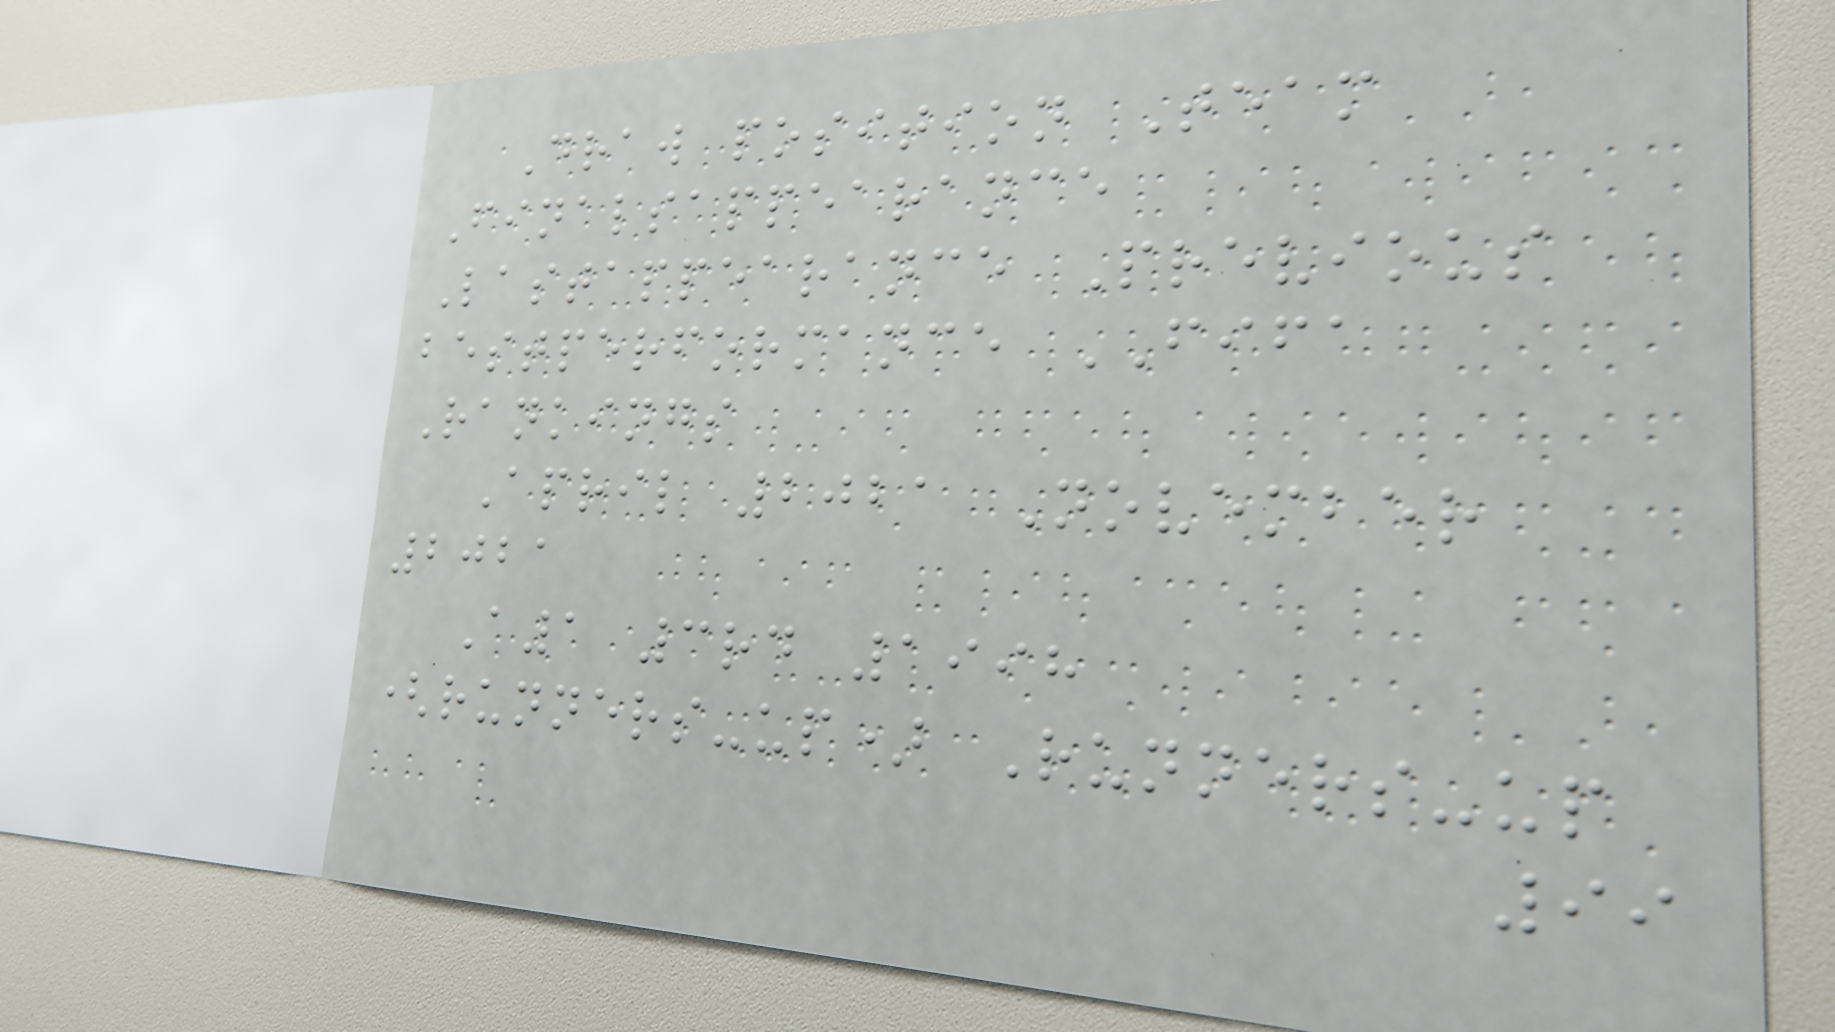Draw position Team
Finalsappearance
Lastappearance Previous
bestperformance FIFA
Rankings
April 2021 November
2021
A1 3rd 1998
(runners-up) Runners-up
99
